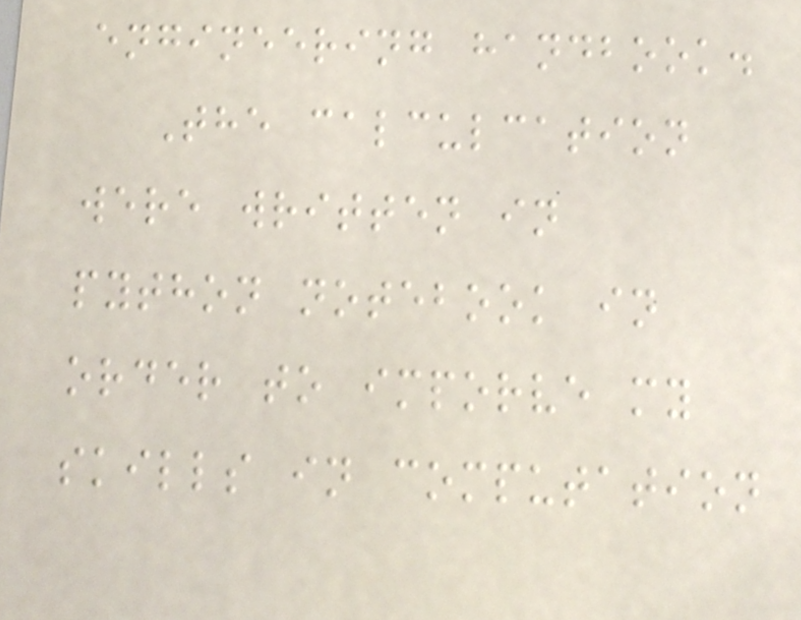engineering handbook.
The calculcation
were written in
python notebook in
order to imporve my
skills in computation
